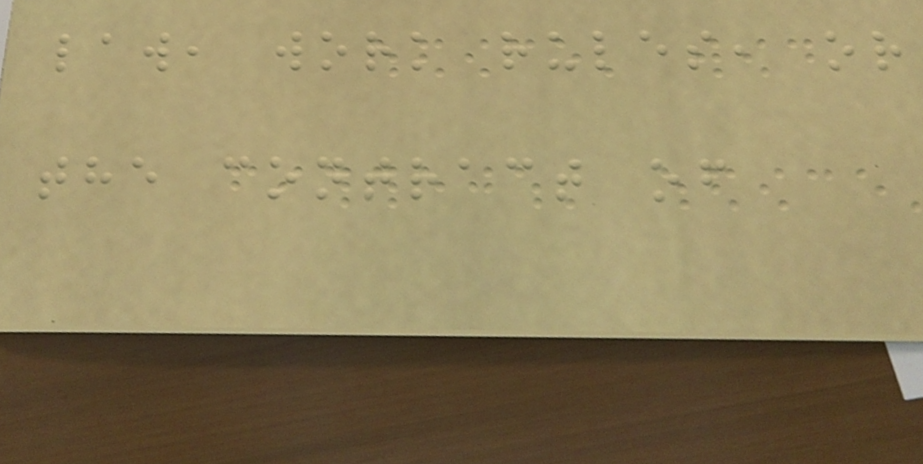law, work rules, or
the contract of
